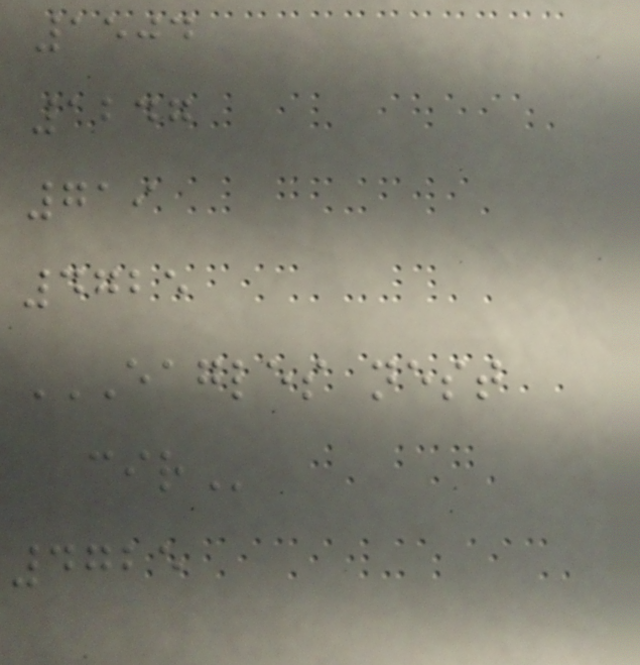1504
1247
719
4725
EAGLES NEST
CIR
4725
